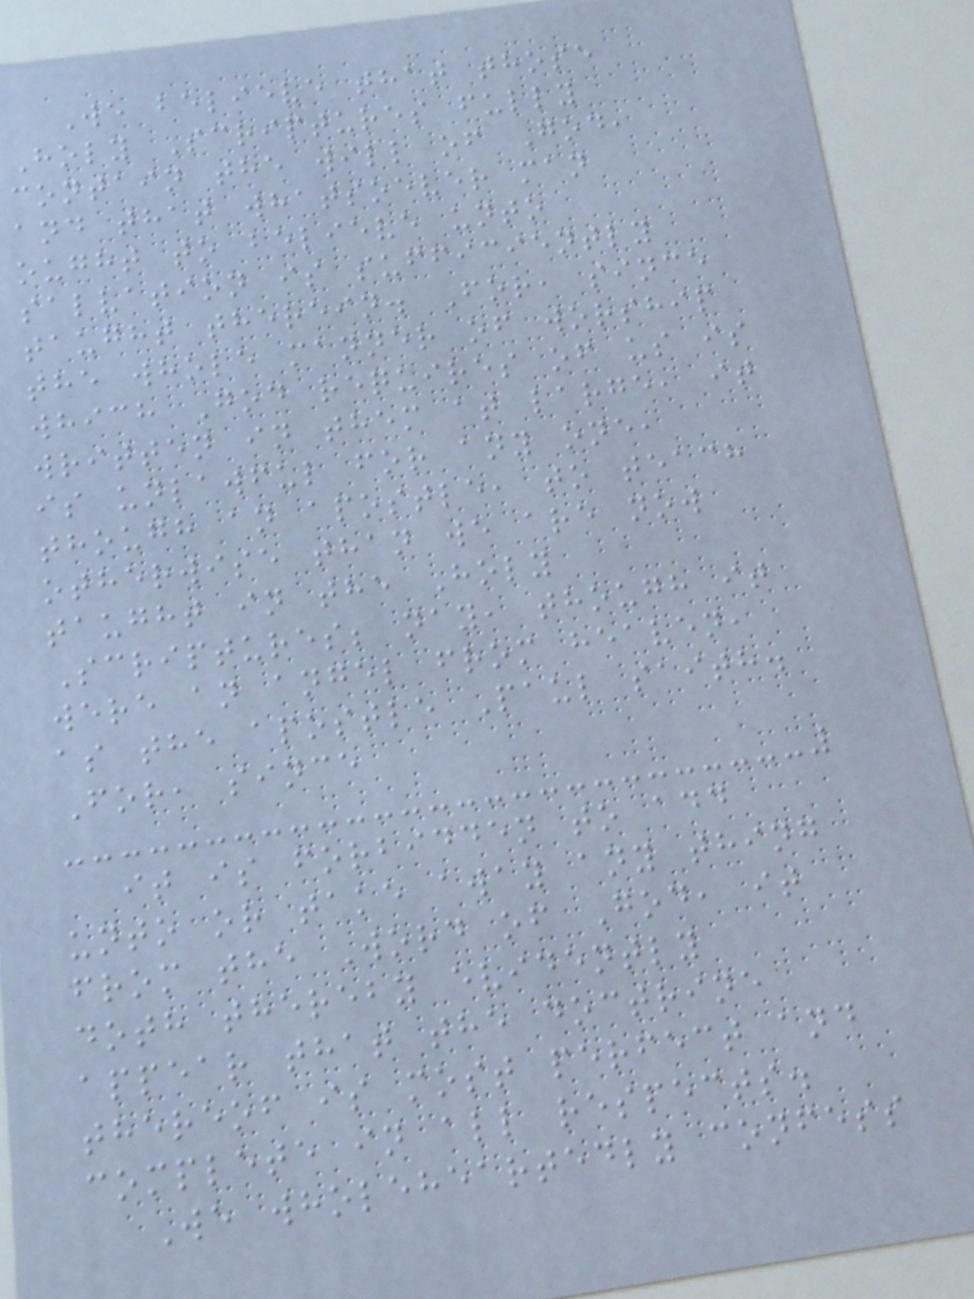We believe that those
Holy Scriptures fully
contain the will of God,
and that whatsoever man
ought to believe unto
salvation is sufficiently
taught therein. For, since
the whole manner of worship
which God requires of us is
written in them at large, it
is unlawful for any one,
though an apostle, to teach
otherwise than we are now
taught in the Holy
Scriptures; nay, though it
were an angel from heaven,
as the apostle Paul saith.
For, since
it is forbidden to add
unto or take away any thing
from the Word of God, it
doth thereby evidently
appear that the doctrine
thereof is most perfect and
complete in all respects.
We wholeheartedly confess
